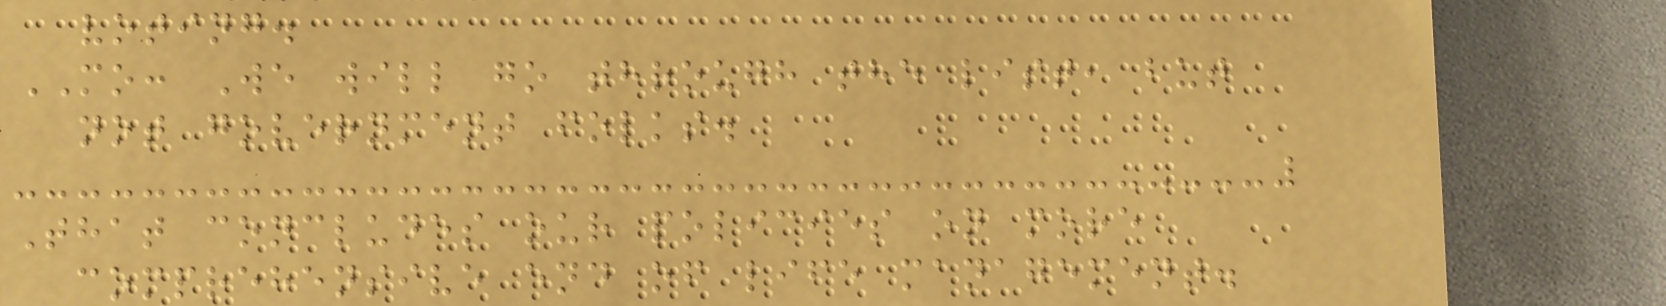voting.
MO: We will go through the list, but
not government folks.
That concludes our policies on more
comprehensive end of life management.
